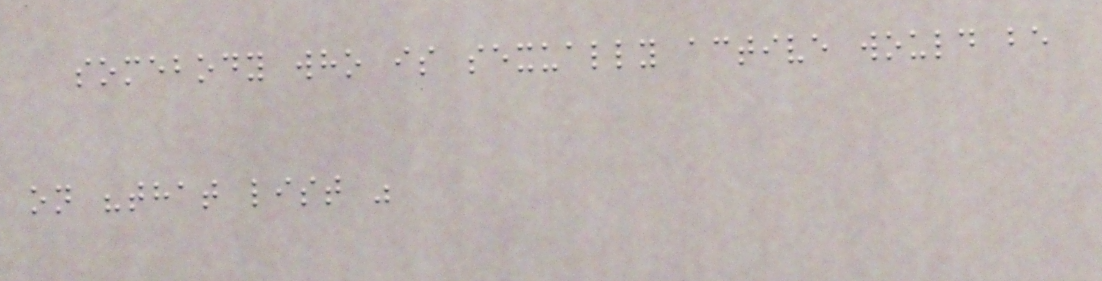somebody who is sexually active would be
on "that list "
